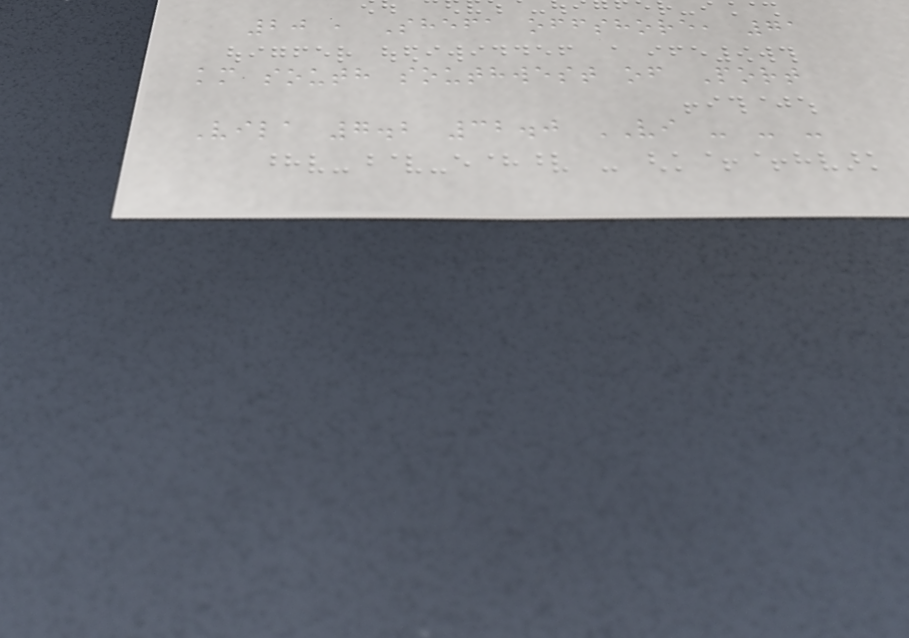20 , Shefa offshore, 71
km south southwest of Port
Vila 7.2 32.0 VI - - -
